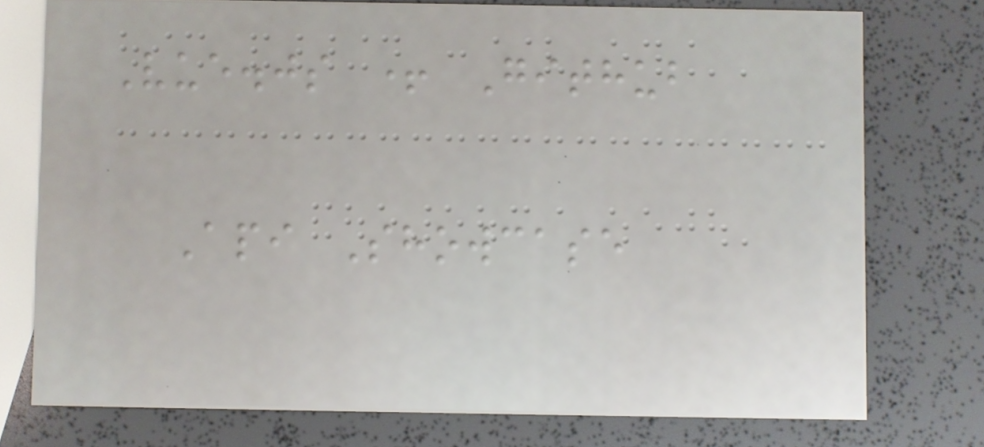Vue.js + Github
Api Showcase
